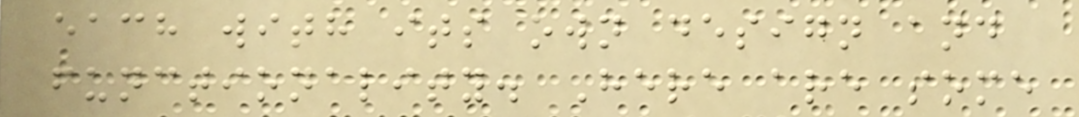each with its own design and
functionality. Here are some
